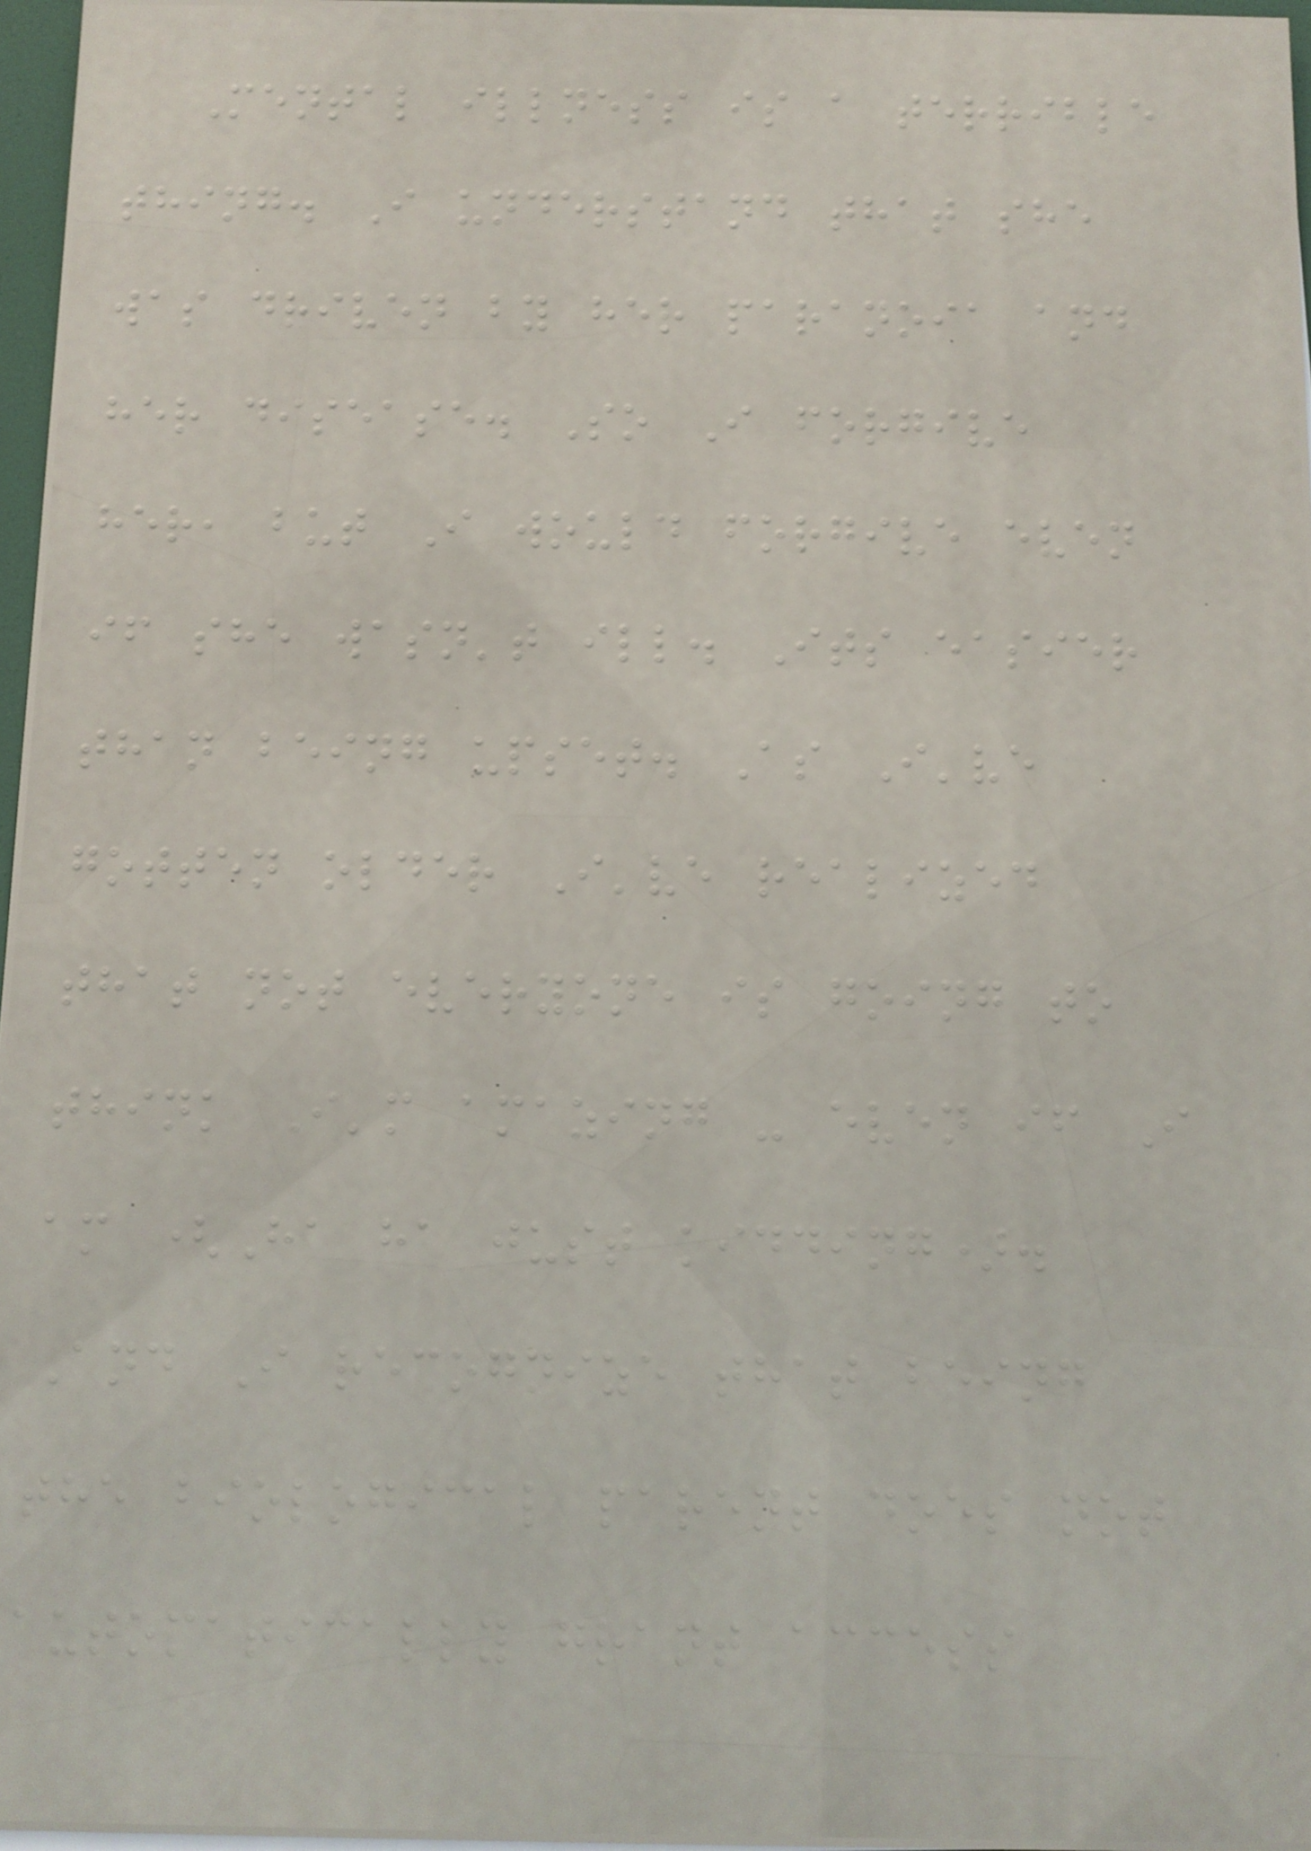Mental illness is a terrible
thing. I understand that she
was driven by her paranoia and
her disease. So I forgive
her, but I would forgive even
if she wasn't ill. Its easier
than being upset. As I've
gotten older I've realized
that not everyone is going to
think I'm amazing - even if I
am (Ha ha just kidding).
And I recognize that being
the biological parent does not
automatically grant access
